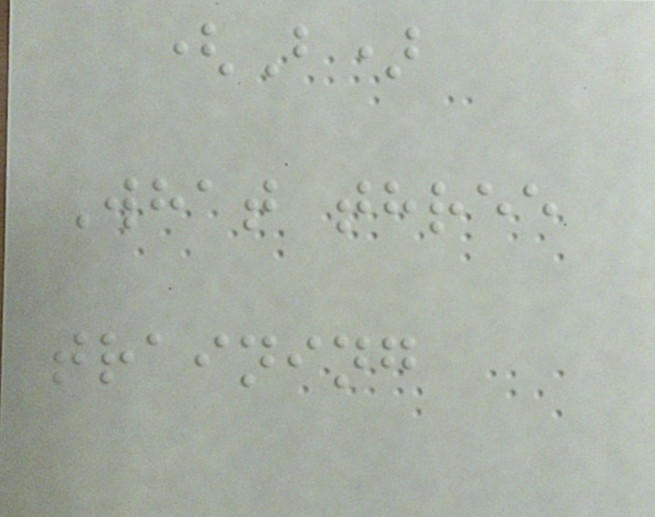(B)
What three
training
